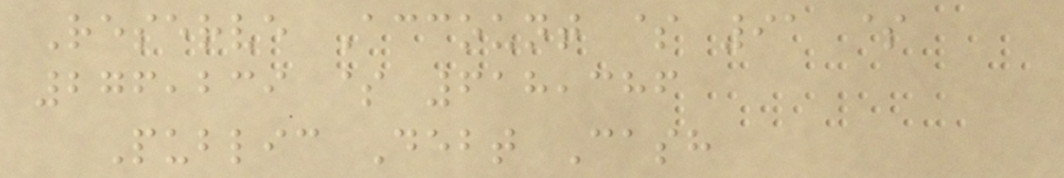Reserve Account $ 91 $
276,239 $ 618,386
Public Debt Cash
